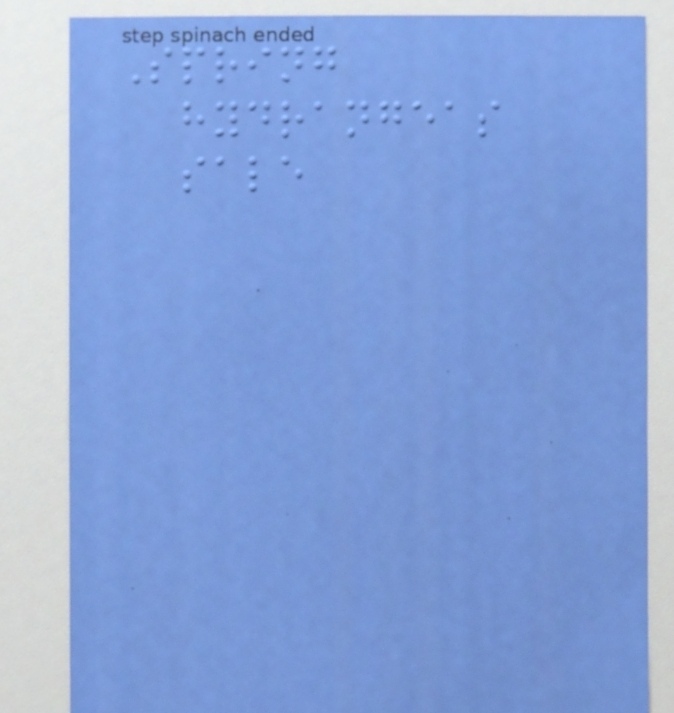Spring
hydrangeas
sale
